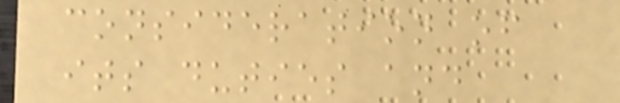consideration of
its duties and
